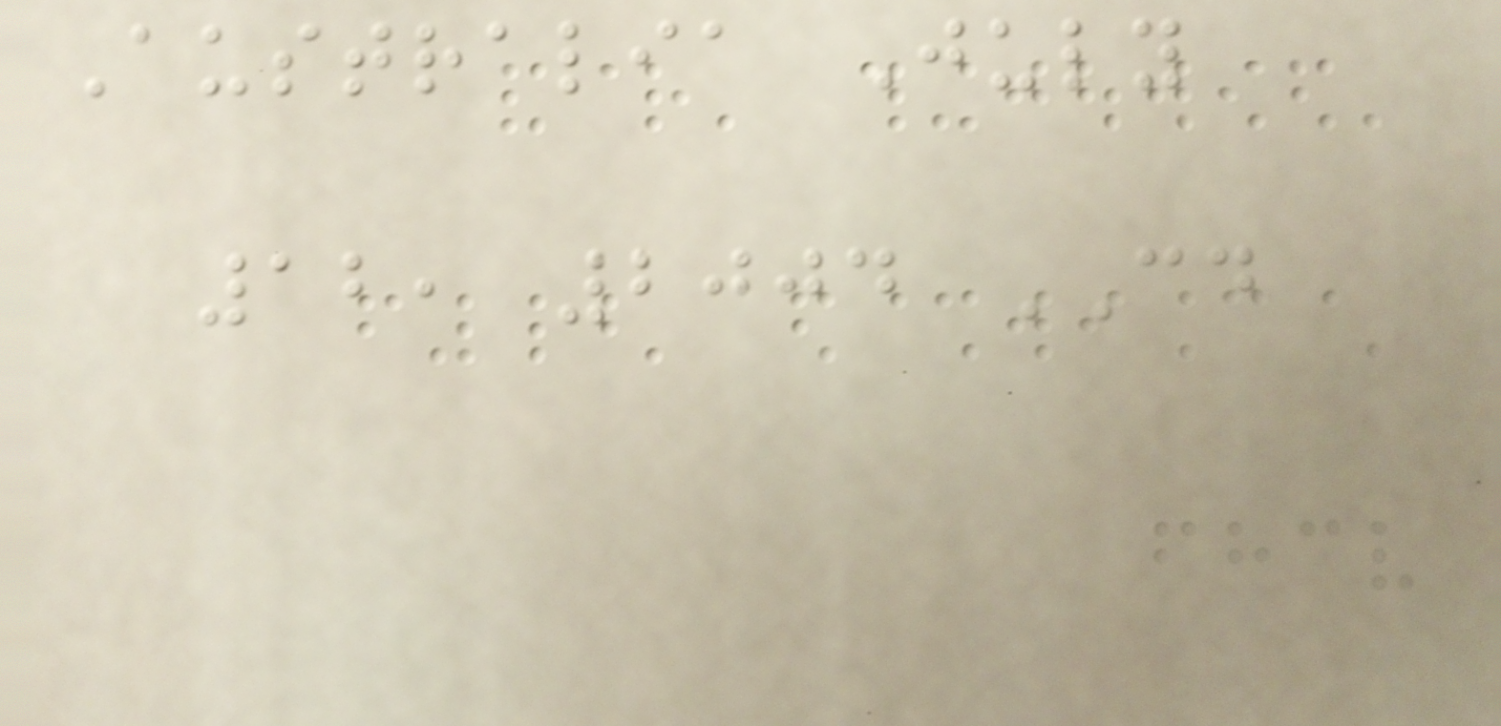Australia July
12, 2004 CD
